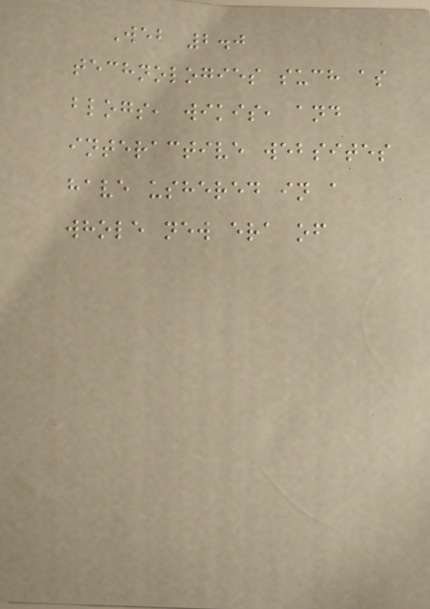Web 2.0
technologies such as
blogs, wikis, and
interactive websites
have ushered in a
whole new era of
